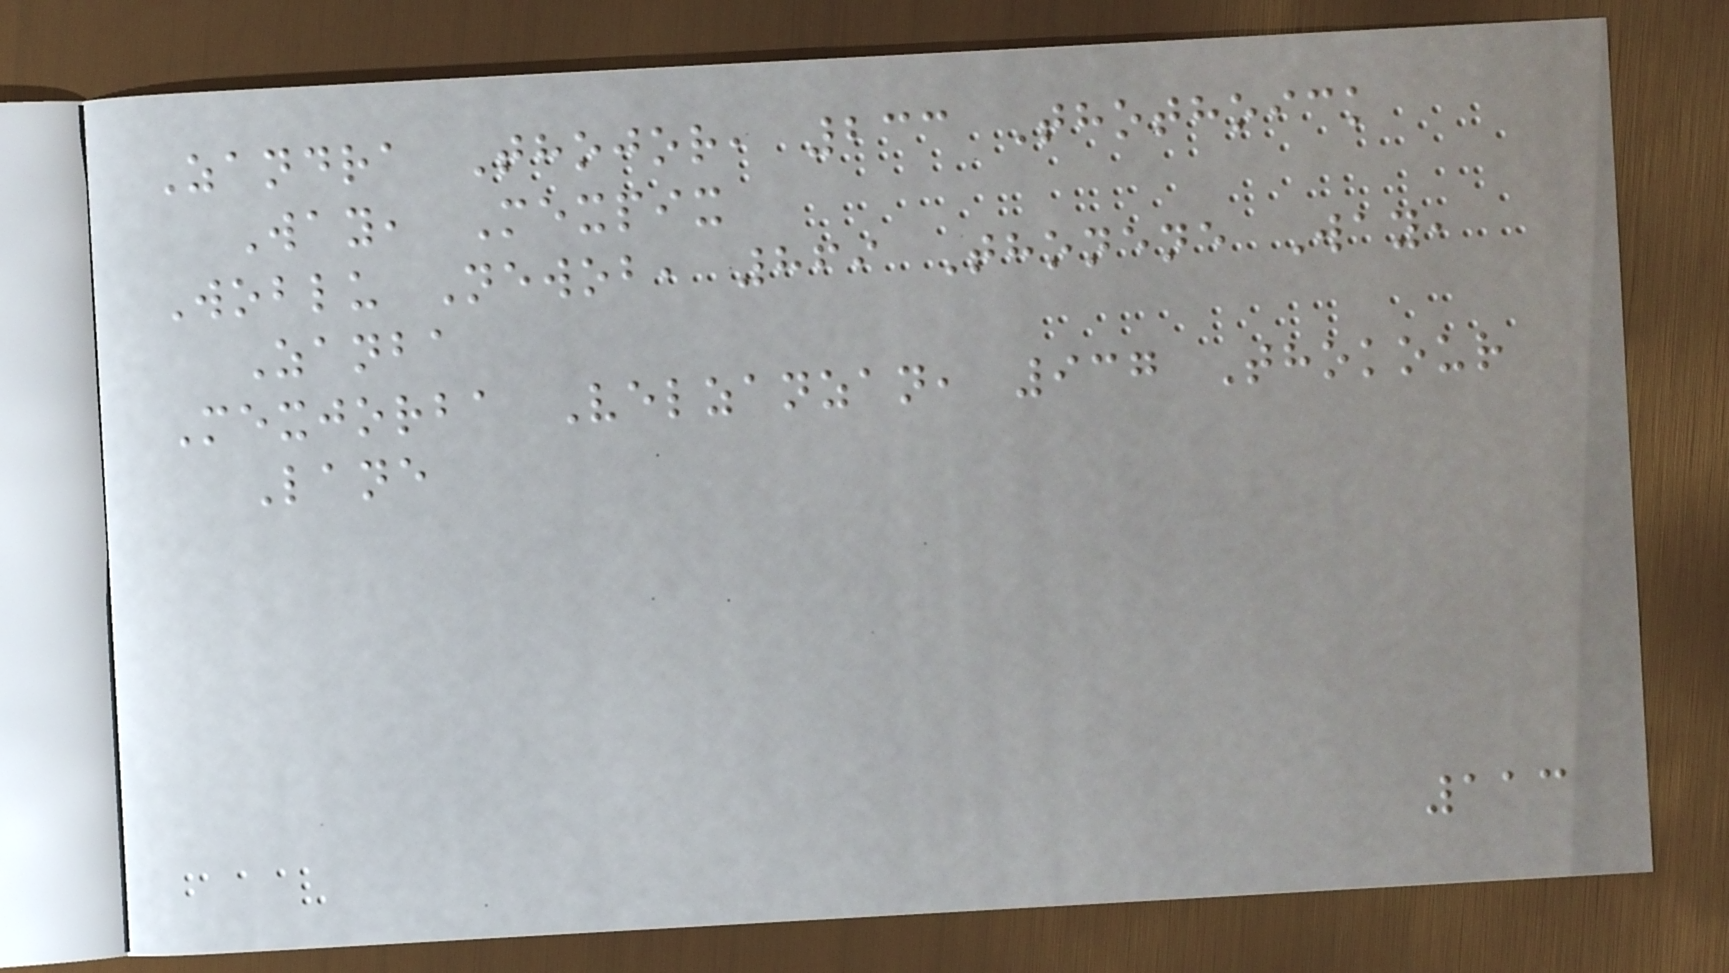Zandra Thojor, 233 Thothoick
Way, Mexpix
Woblu Newob, 869 Thonene Way,
Zanba
Mexjorba Velzanzan, 937 Thokour
Lane
113
